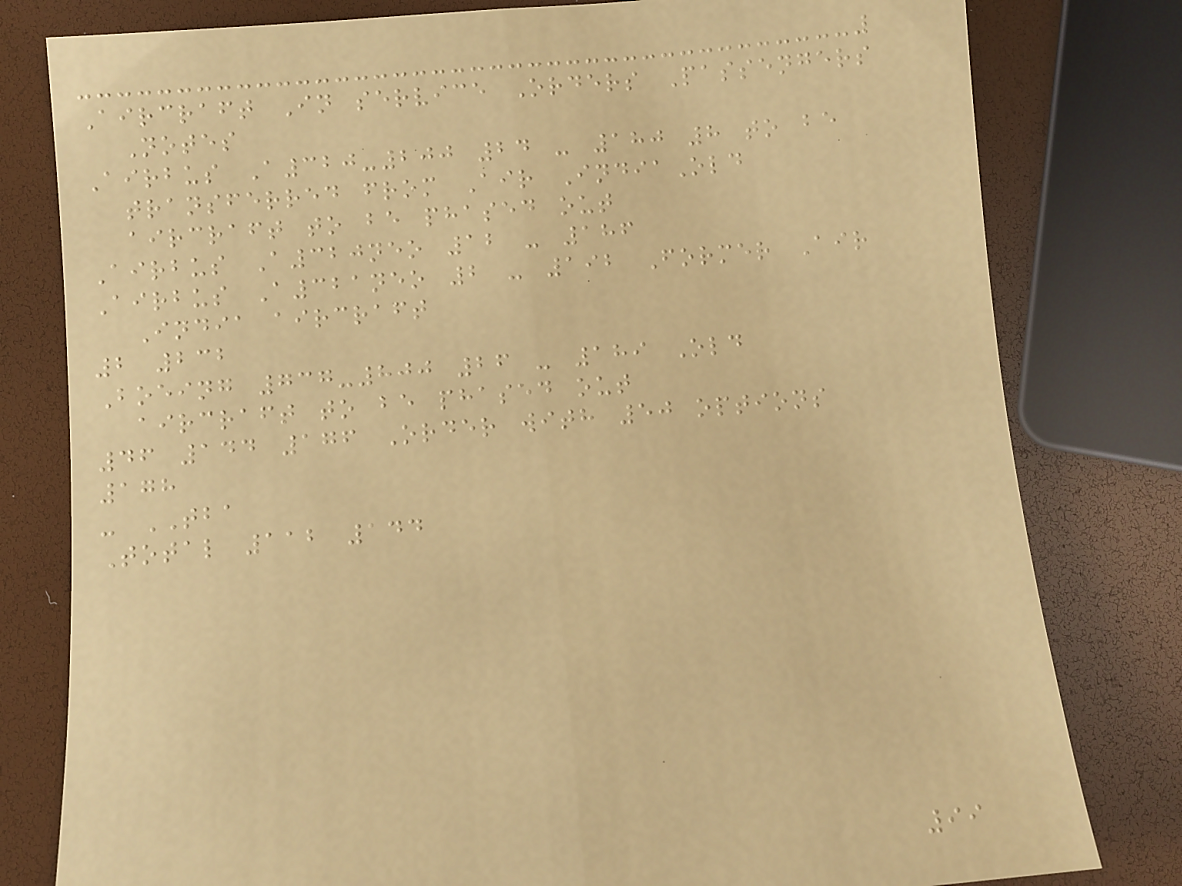Aircraft In service Orders Passengers
Notes
Airbus A320-200 24 - 180 8 to be
transferred from Air IndiaOld
aircraft to be phased out
Airbus A320neo 12 - 186
Airbus A321neo 2 - 192 Former Air
India aircraft
2 232
Boeing 737-800 26 - 189 Old
aircraft to be phased out
46 144 176 Order with 50 options
178
- TBA
Total 112 144
99
